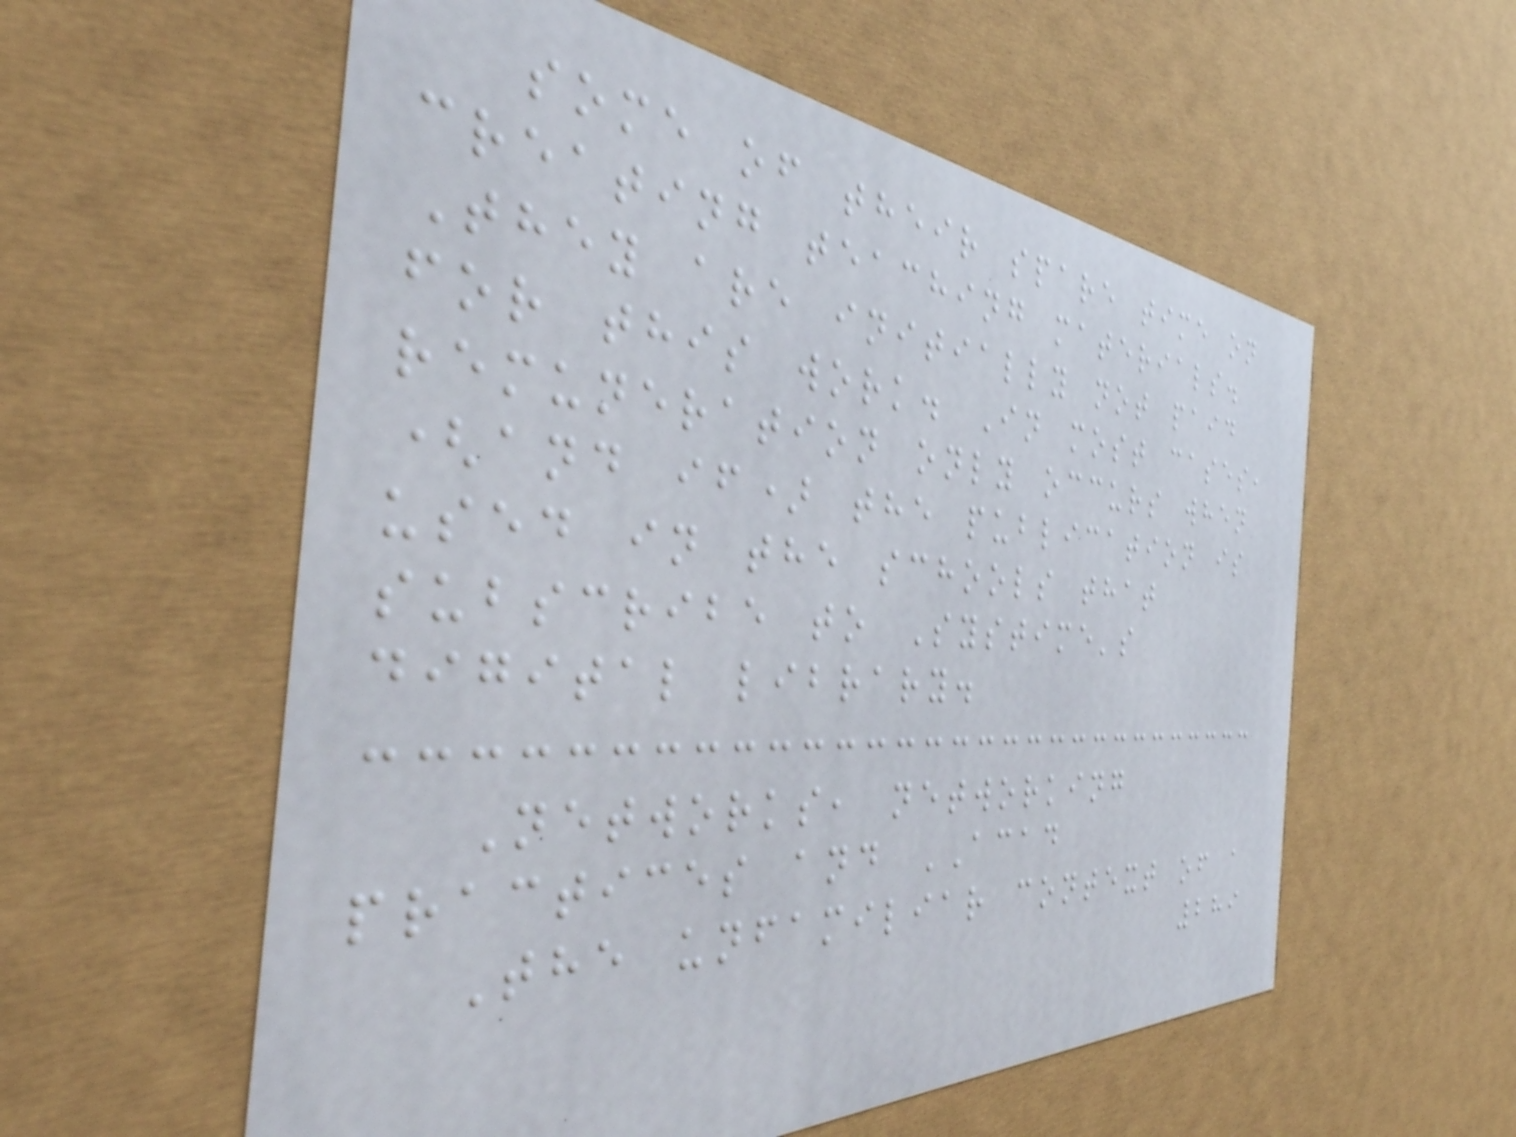some of their spare time on
creating teaching materials.
They are initially not paid
for this work. In most cases,
remuneration only occurs when
(and if) the publication is
used in the schools that
subscribe to Systime's
digital library.
Networks, networking
practices and ACAD
The unfamiliar context of a
289
